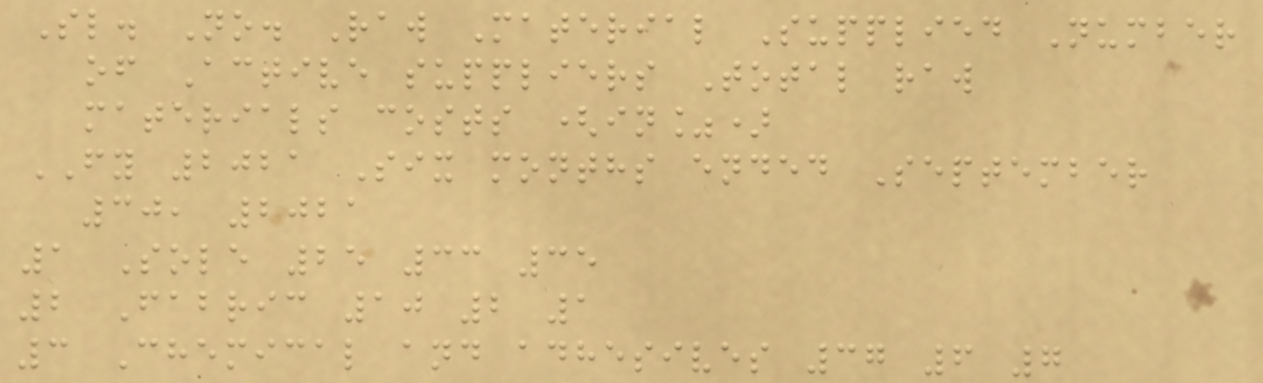Sl. No. Raw Material Supplied Number
of Active suppliers Total raw
materials costs (in%)
FY 2021 Six months ended September
30, 2021
1 Sole 25 33 35
2 Fabric 10 2 1
3 Chemical and adhesives 37 6 7
